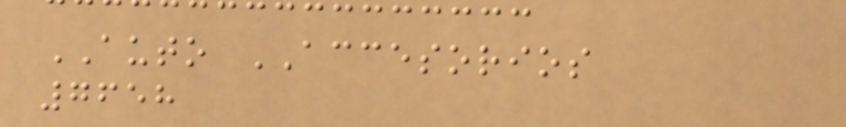AUTO ACCESORIOS
7658
